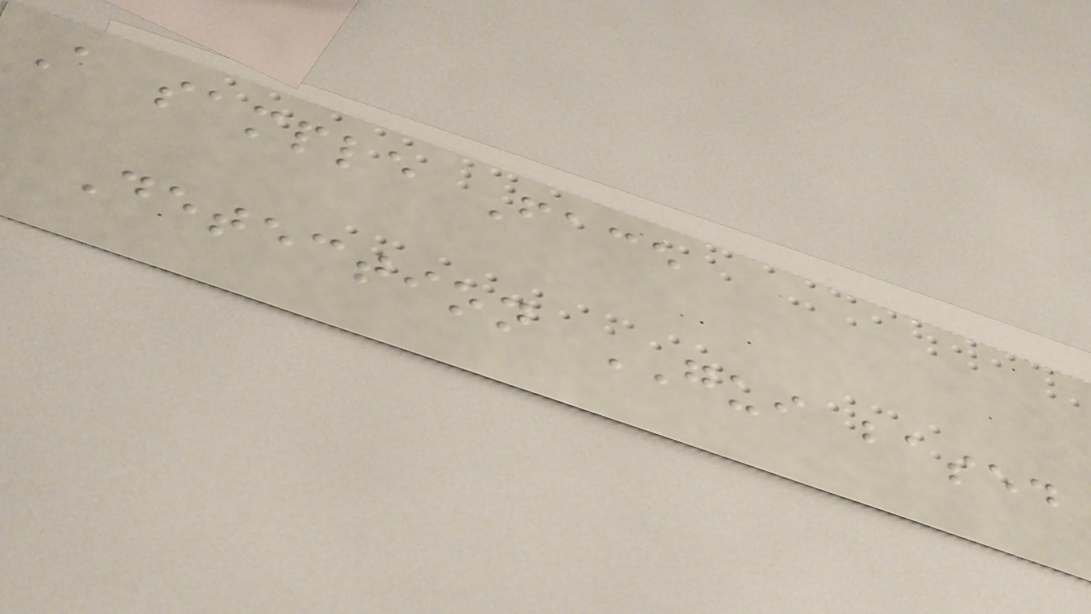A sample Face
Detection GUI based
